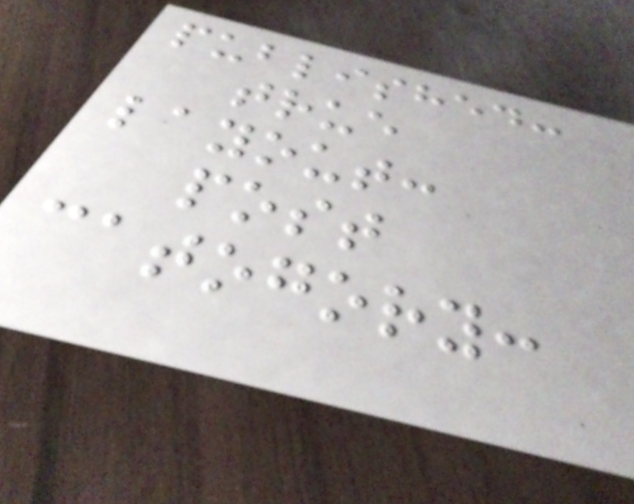published:
true
layout:
post
catogory:
